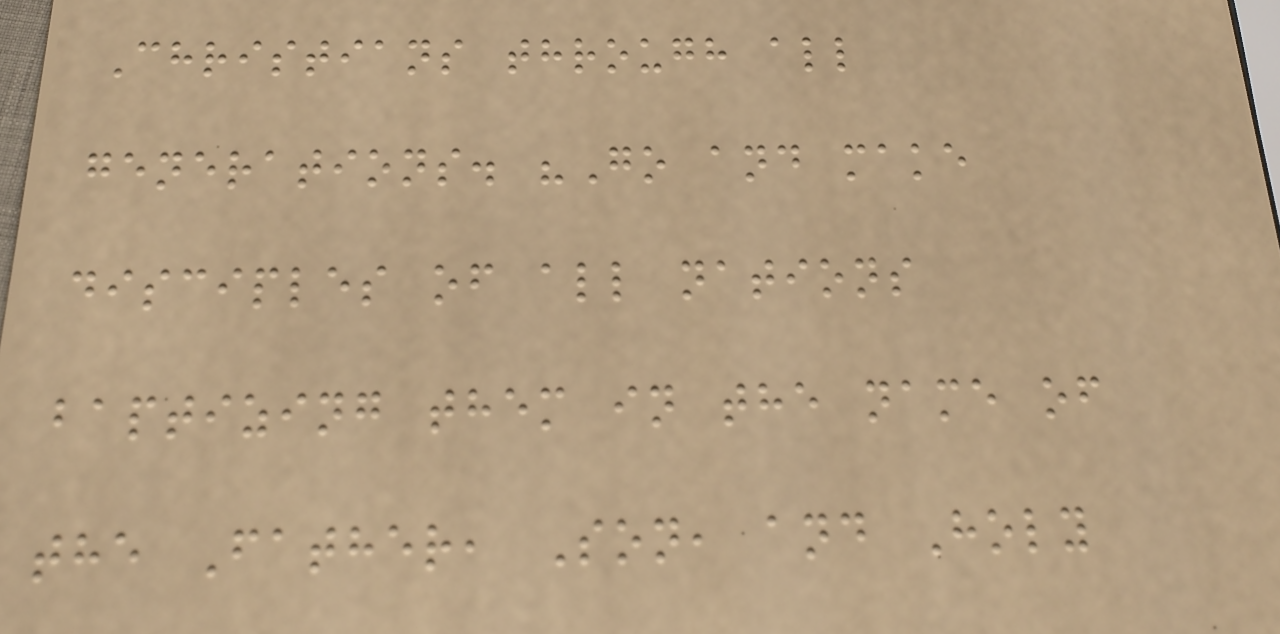Christians through all
generations. "Go and make
disciples of all nations
baptizing them in the name of
the Father, Son, and Holy
